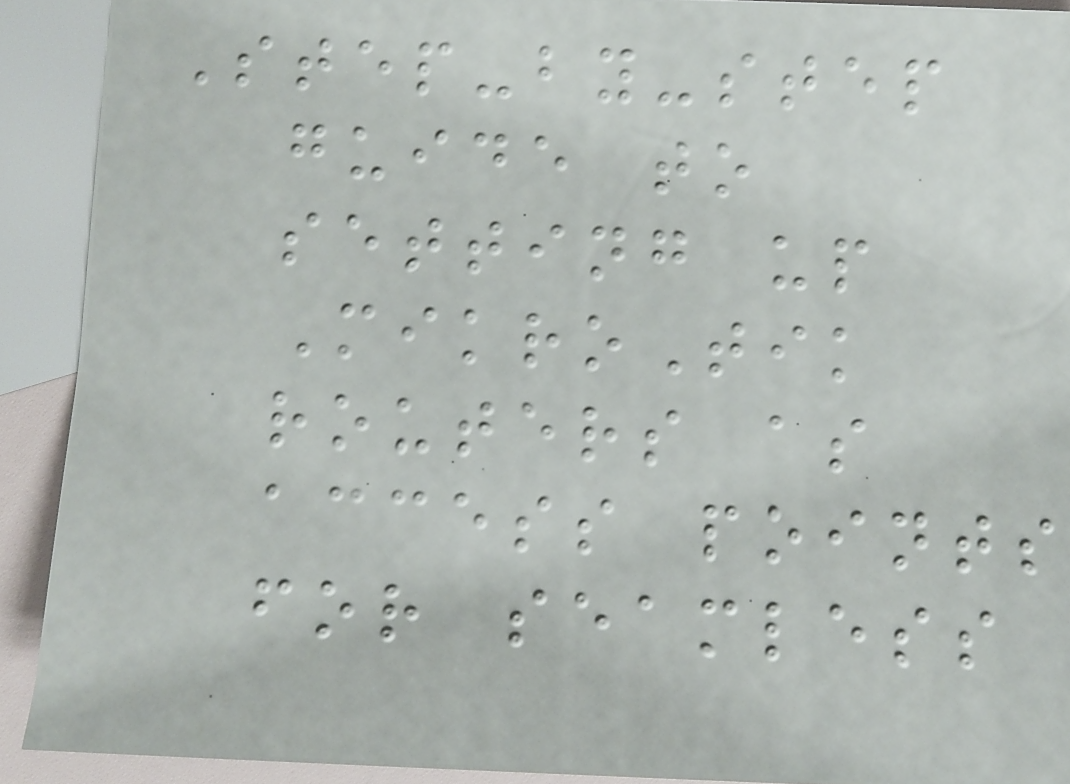Step-by-step
guide to
setting up
MikroTik
routers as
access points
for seamless
